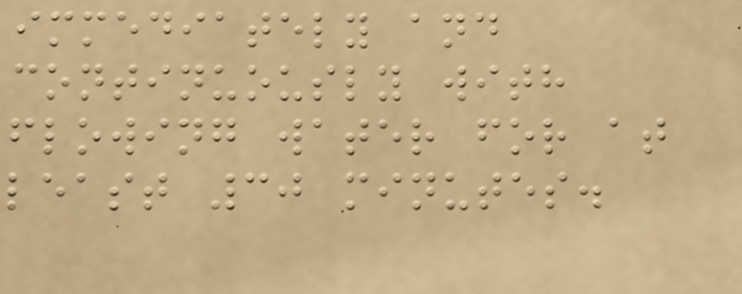immediately and
continuously with
flowing water for at
least 30 minutes.
